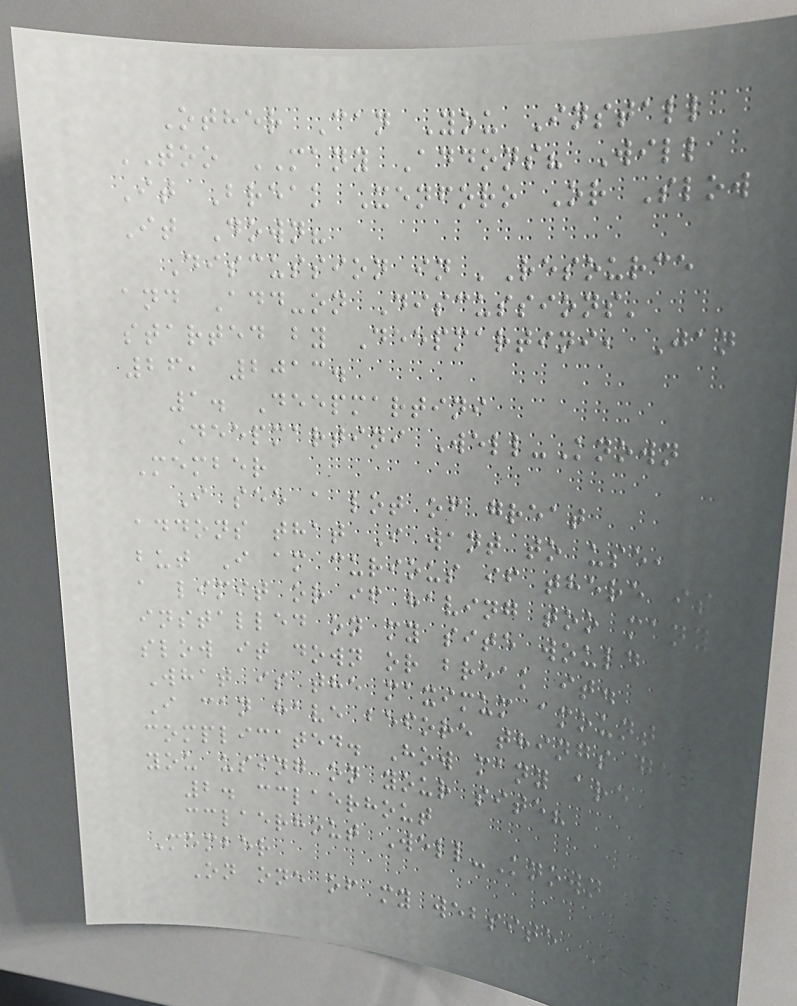Other Can You Install
TOO MANY Addons? Will
It Break Xenforo Or Slow
It Down?
Discussion in 'Resource
and Add-on Discussions'
started by Deepmartini, Jan
26, 2013.
1. Deepmartini
Deepmartini Well-Known
Member
I see a lot of great
addons that I want to use,
but I am curious if there is
a limit or if having too many
installed on my site would
slow it down or break it.
What is the maximum amount
I can have before things get
complicated. How many are
you using on your site?
2. cclaerhout
cclaerhout Well-Known
Member
On one of my website I'm
